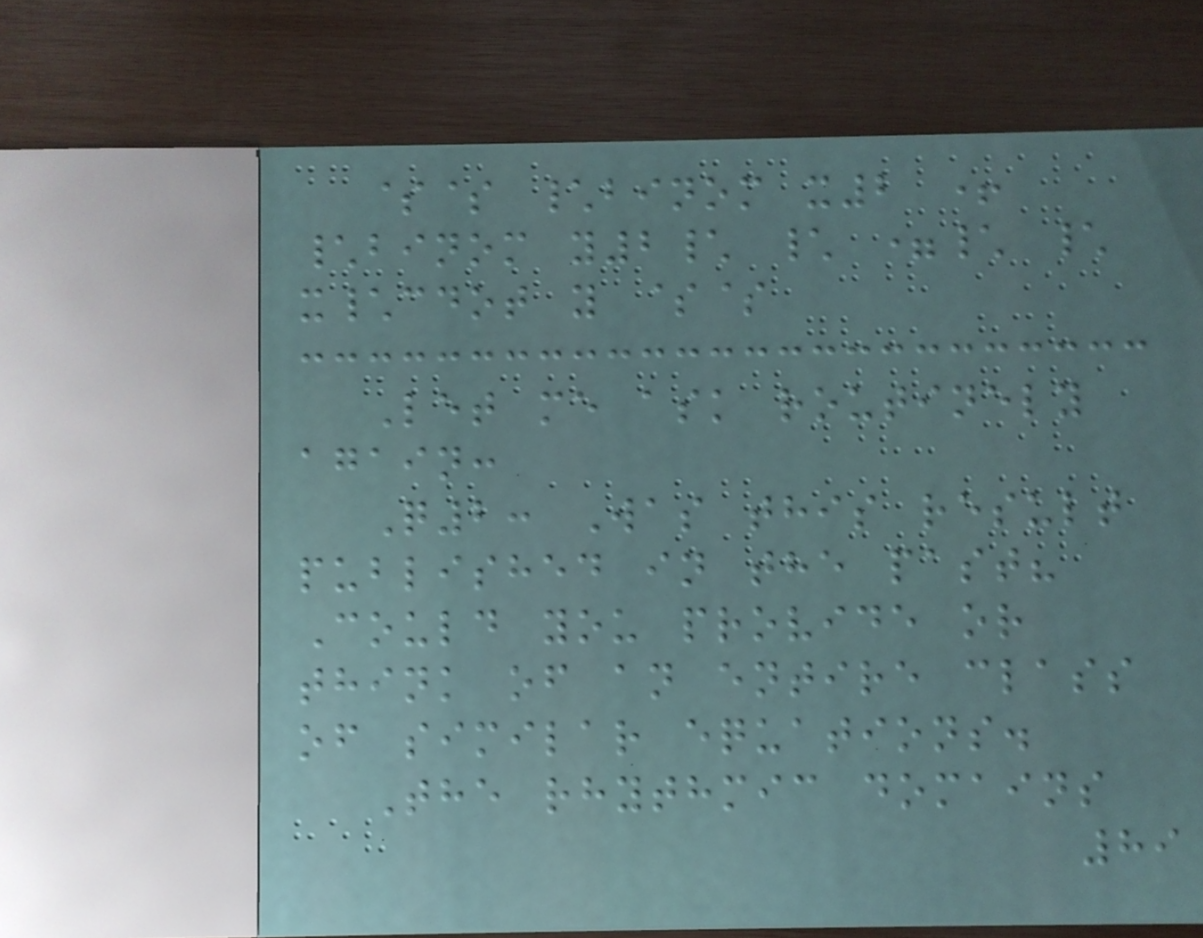$$ \binom x2 +
\binom y2\ \ =\ \
x\cdot y $$
Let me ask routinely
again:
Q2: Was this result
published in the past?
Could you provide or
think of an entire class
of similar equations.
The rhythmic domains
89
